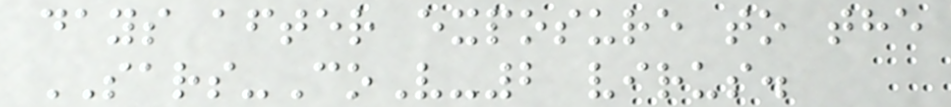days after exposure to the
SARS-CoV-2 virus.
